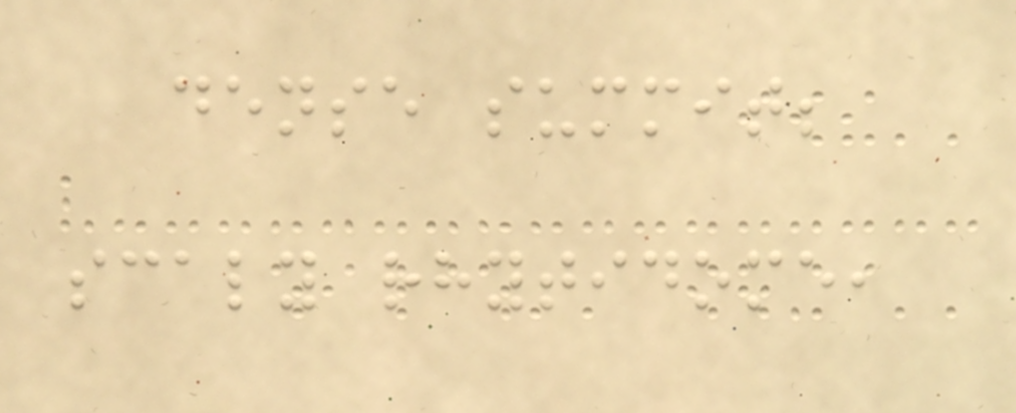dense summit;
scaly rhytidome,
